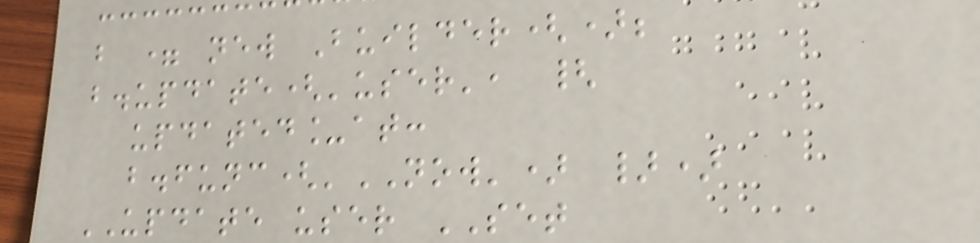b = new Builder();
b.update('user', {
updated_at:
b.func('NOW') })
UPDATE user SET
